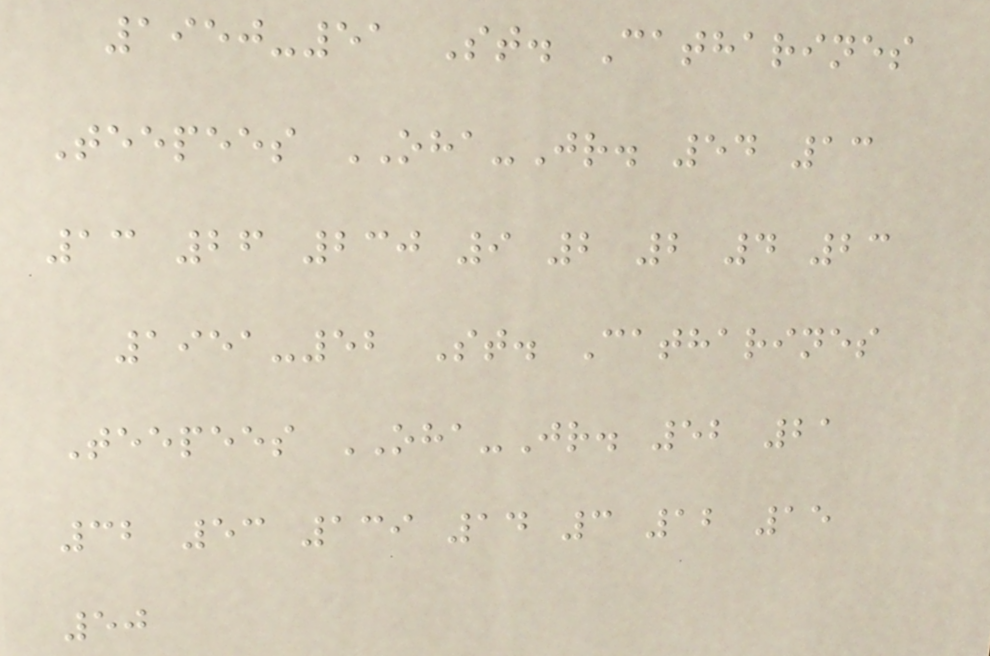1950-51 St. Catharines
Teepees OHA-Jr. 54 13
13 26 230 9 2 2 4 23
1951-52 St. Catharines
Teepees OHA-Jr. 52 21
32 53 139 14 3 12 15
50
